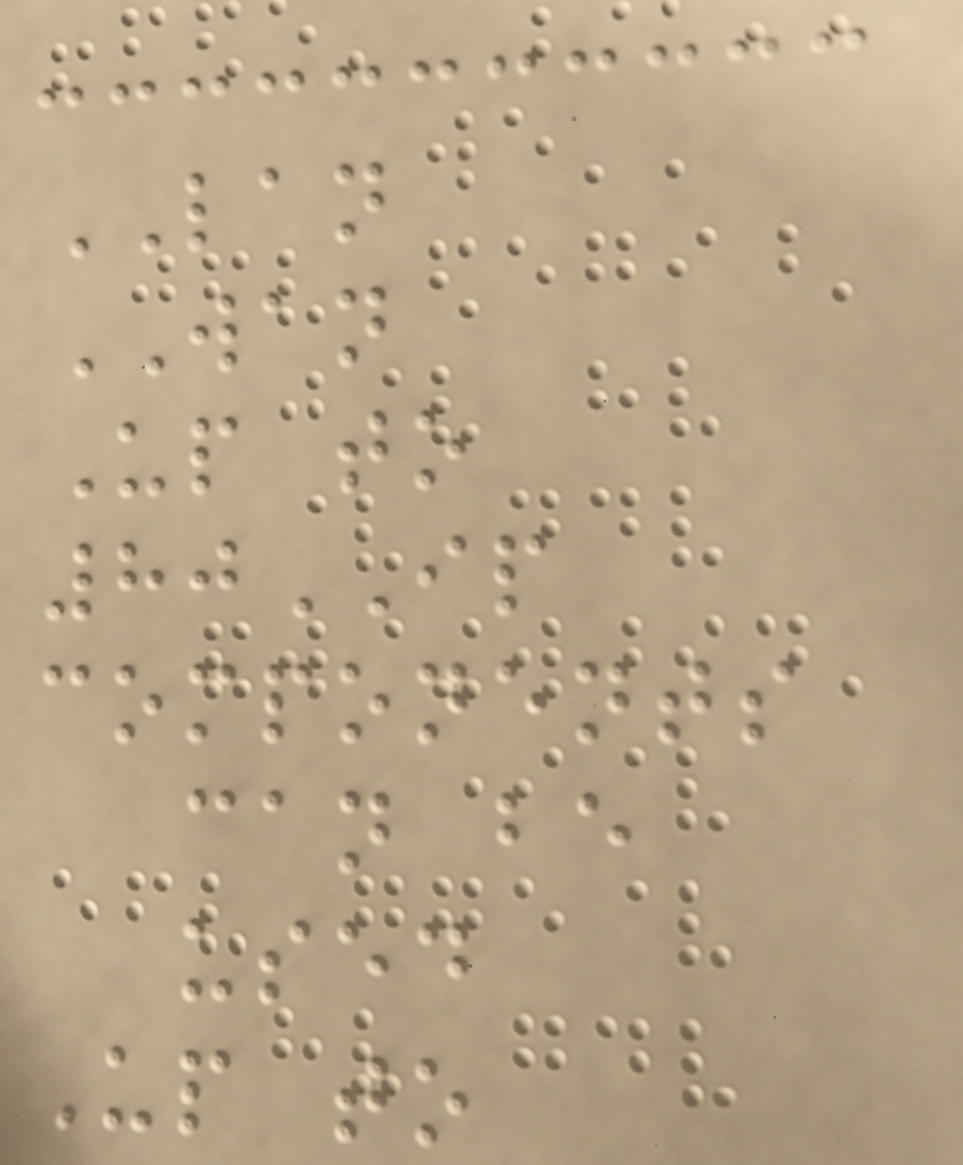LAN
WAN
Up to
80IP
components
can be
used
Up to
